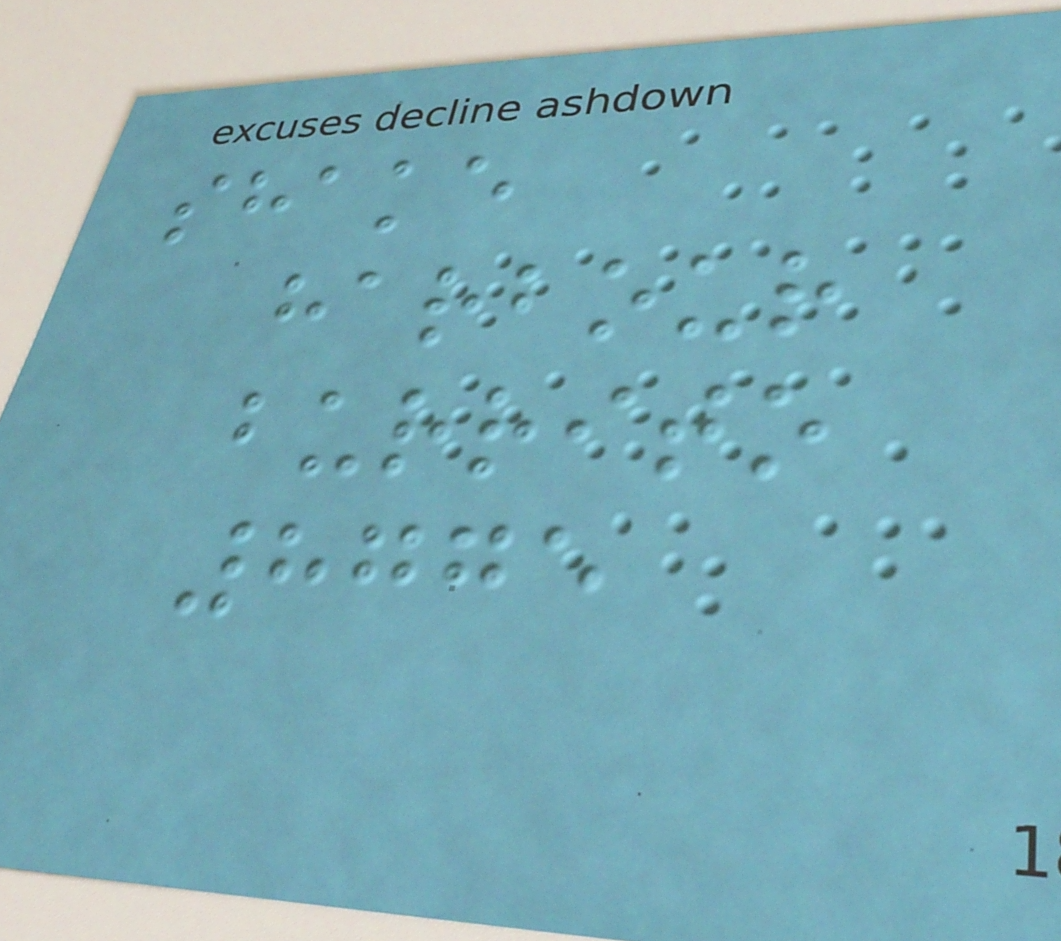shake
harbour
burrito
8775
